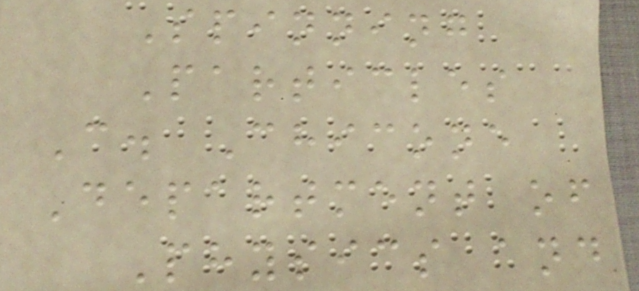Spinning
Particles
C. Chicone
Department of
Physics and
